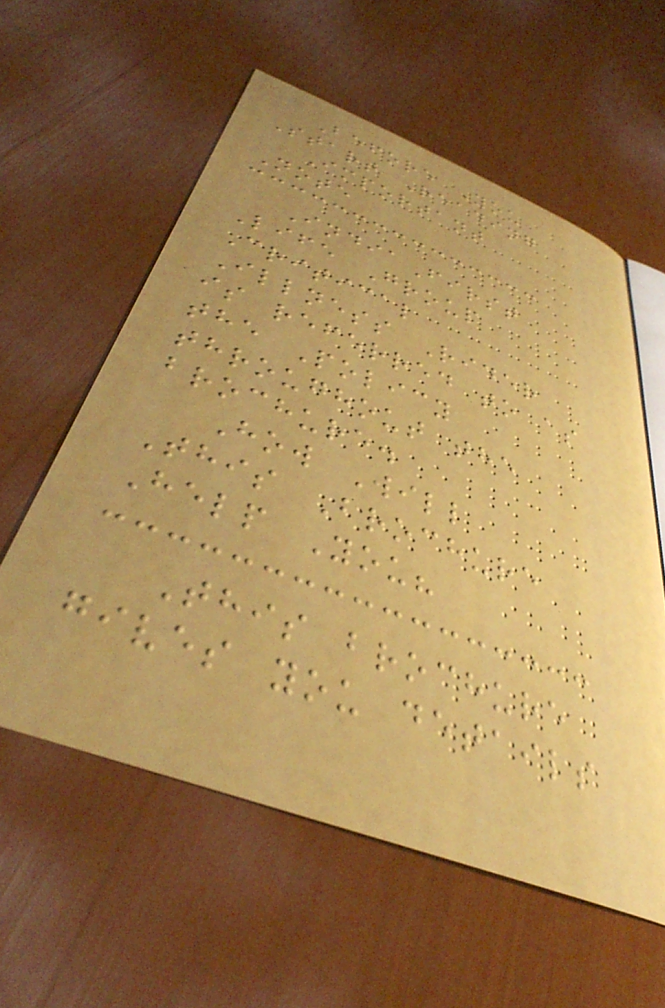Before You
Start Reading
Important
Note
IndiaFirst
Life Group
Critical
Illness Rider
is referred to as
the Policy
throughout the
brochure.
How Will
This Brochure
Help You?
This brochure
gives you details
